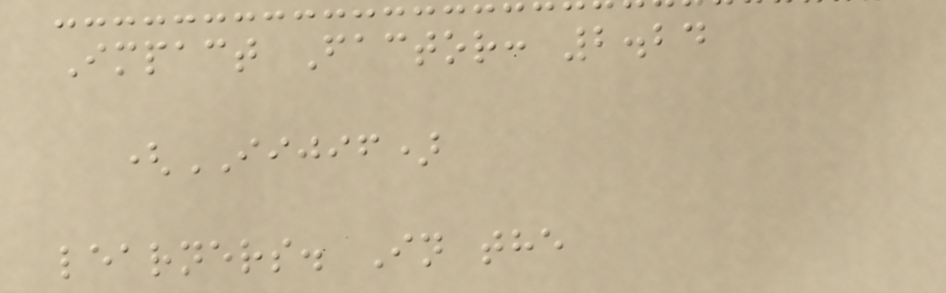Impact Factor: 2.24
(IIJIF)
learners. In the
